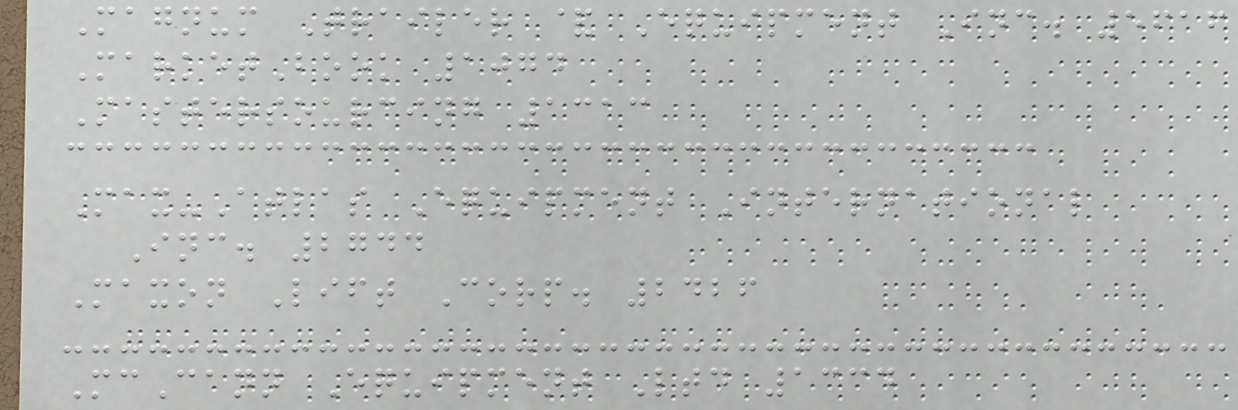Magnum Trailer & Equipment Inc. 5616
MarketBook 1074
Mastersourcing 1313
Max-Atlas Equipment International
Inc. 2744
Maxon Lift Corp. 2426
McCann Equipment Ltd 1334
